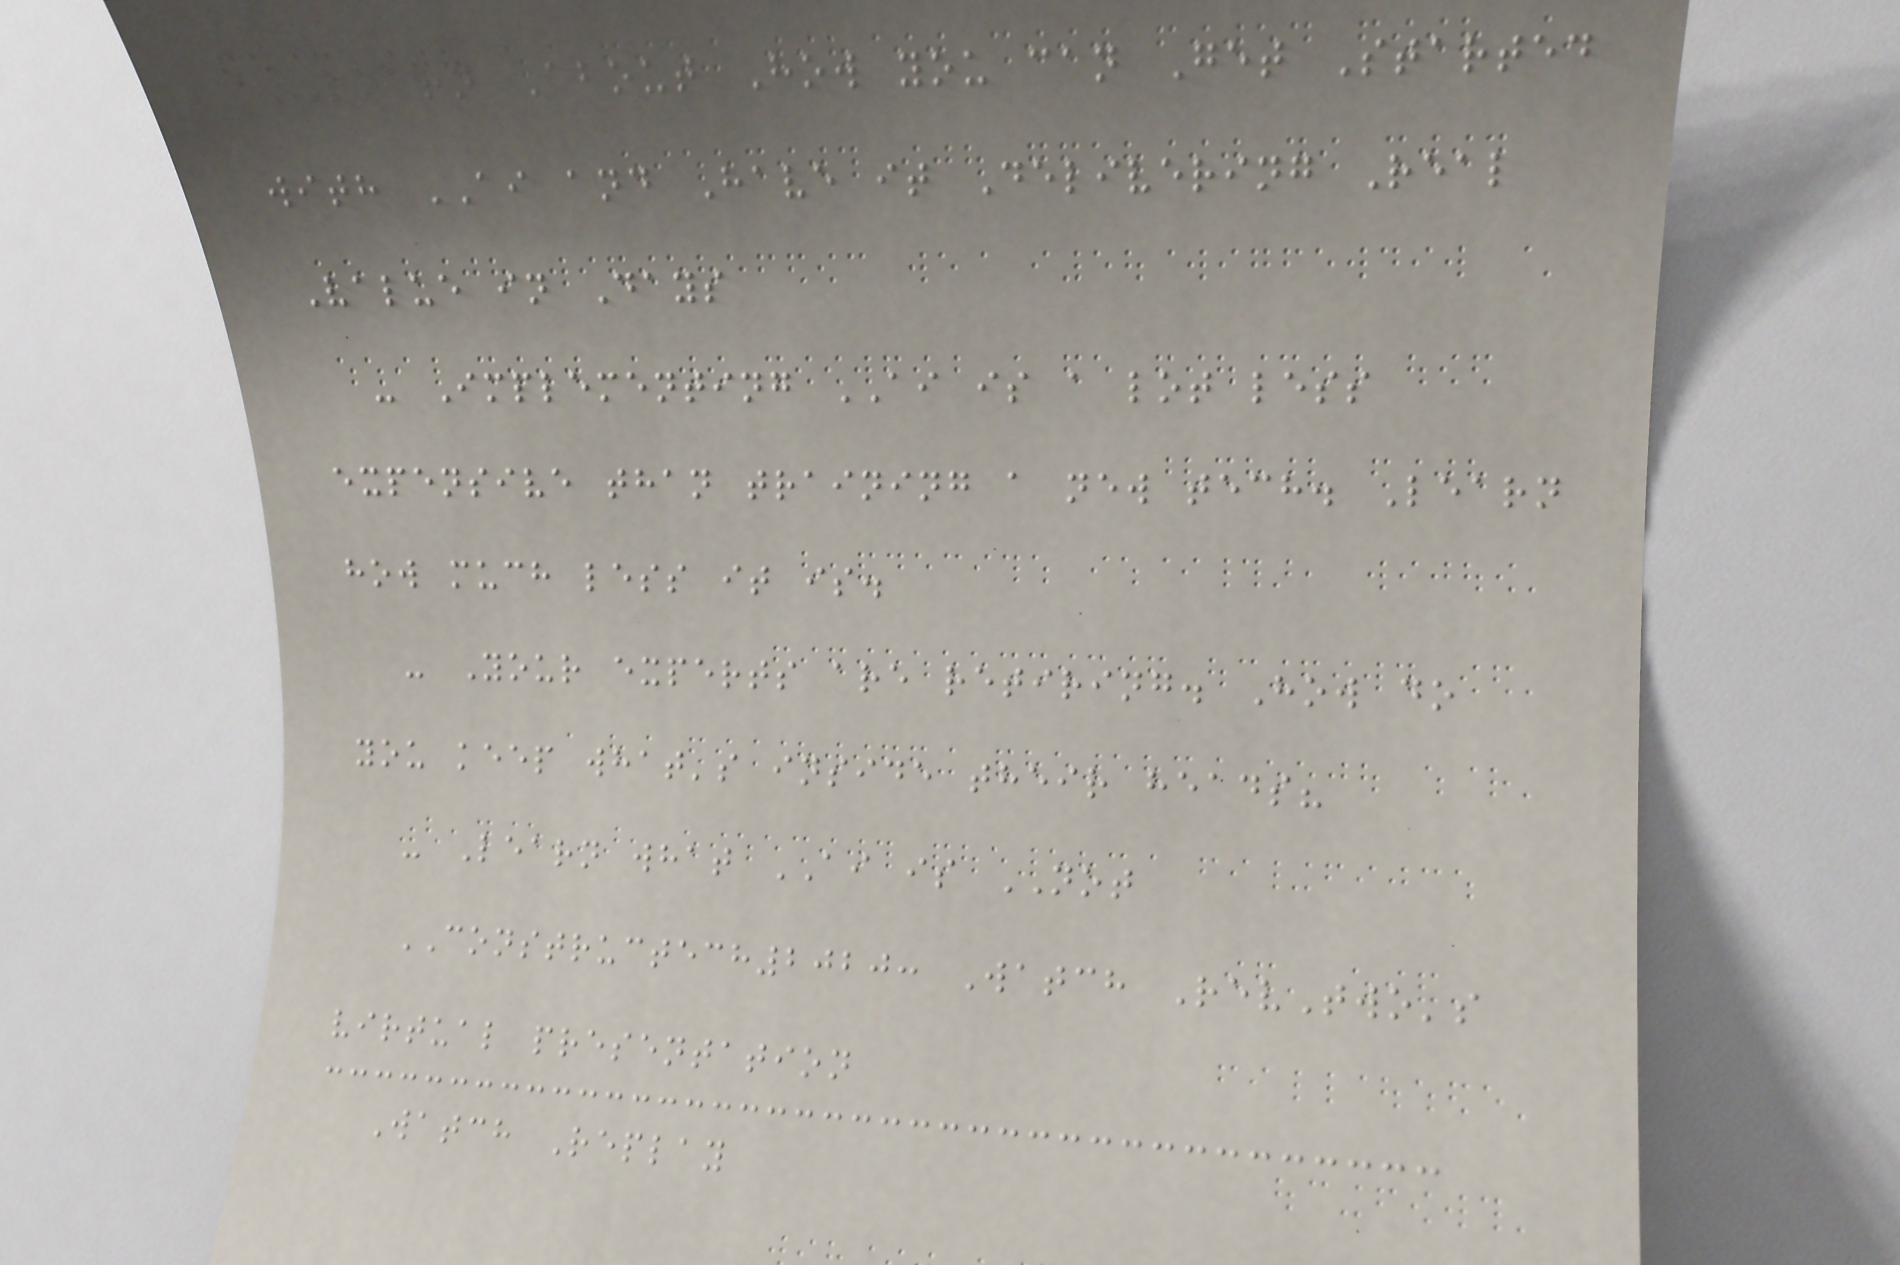Learn About How you can Get Started
with AI and Have it Delivering Real
Value in Days
- Implementing AI is a lot less
expensive than training a new tech. Learn
how much less it is.
- Your experts are retiring. How do
you keep what's inside their heads?
- Learn what AI is NOT
CONSTRUCTECH2020: Watch RevTwo's
virtual presentation
Watch Replay
